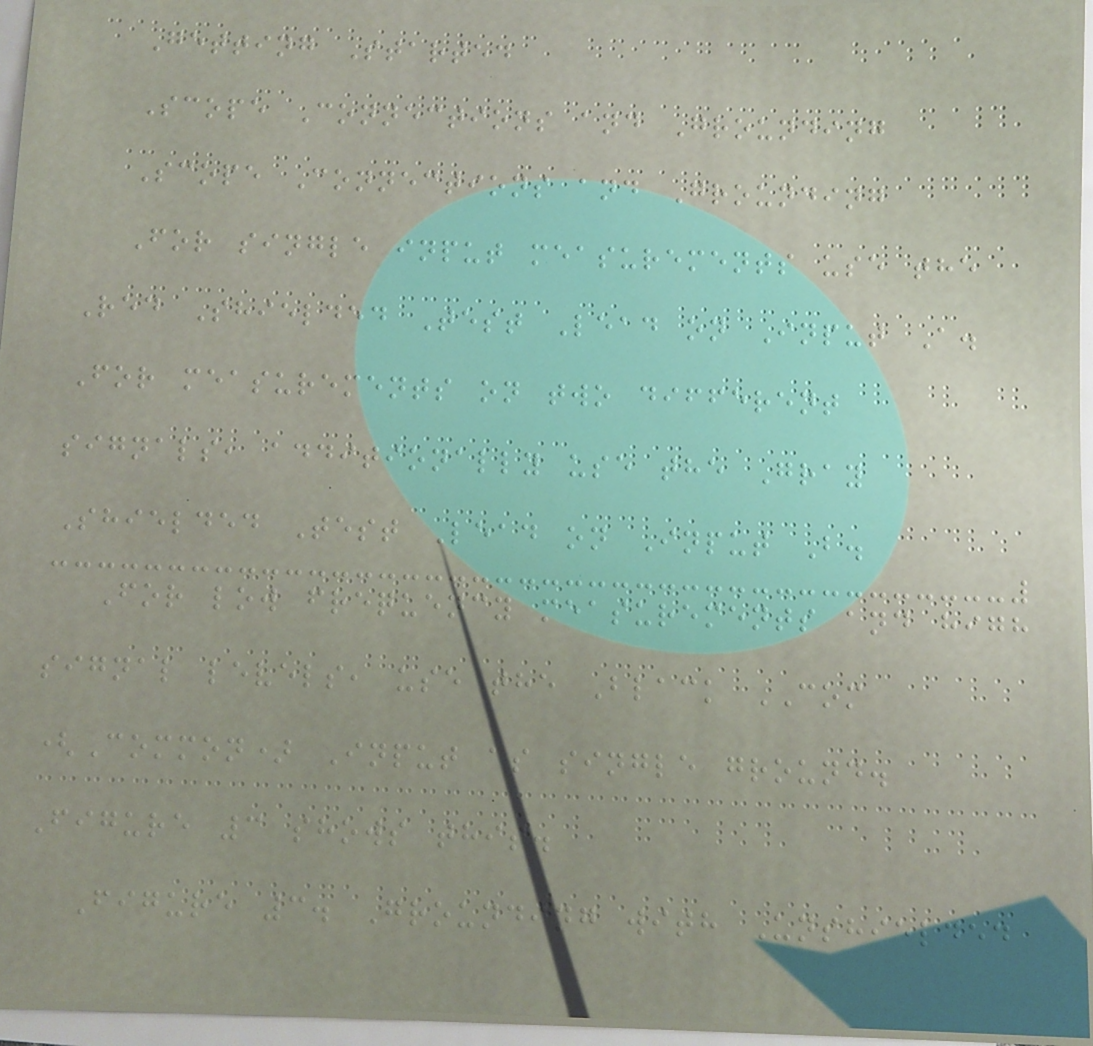Getting Started
Scope Connections and Grounding
Scope Connections and Grounding
For single input measurements use the
Red Shielded Test Lead on Input A.
For measurements on two different
signals, additionally use the Gray
Shielded Test Lead on Input B.
For low frequency measurements and high
signal levels, use the Black COM
(Common) Input as single ground.
Figure 3 shows this.
Figure 3. Grounding with Unshielded
